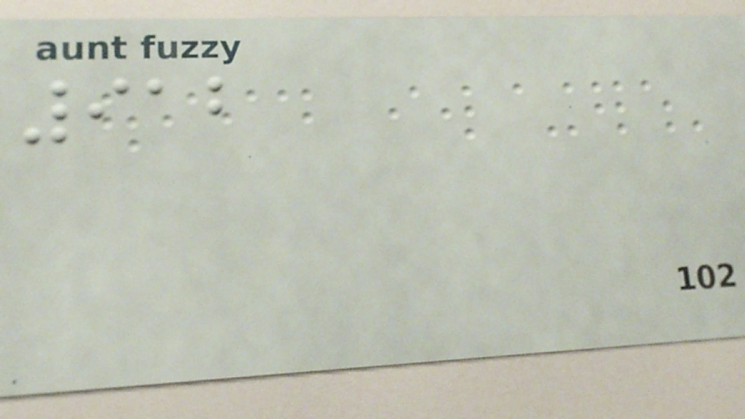912
